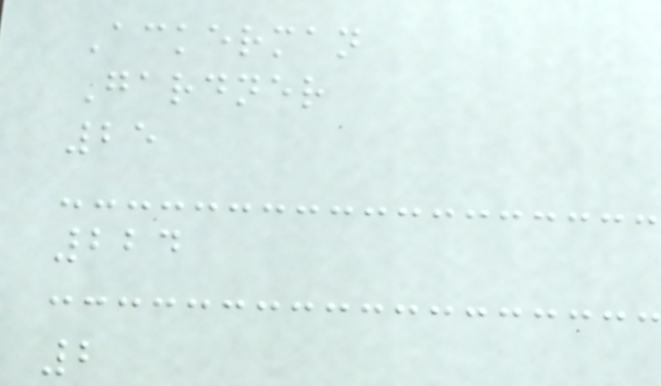Ackerman
Gardner
25
224
2
